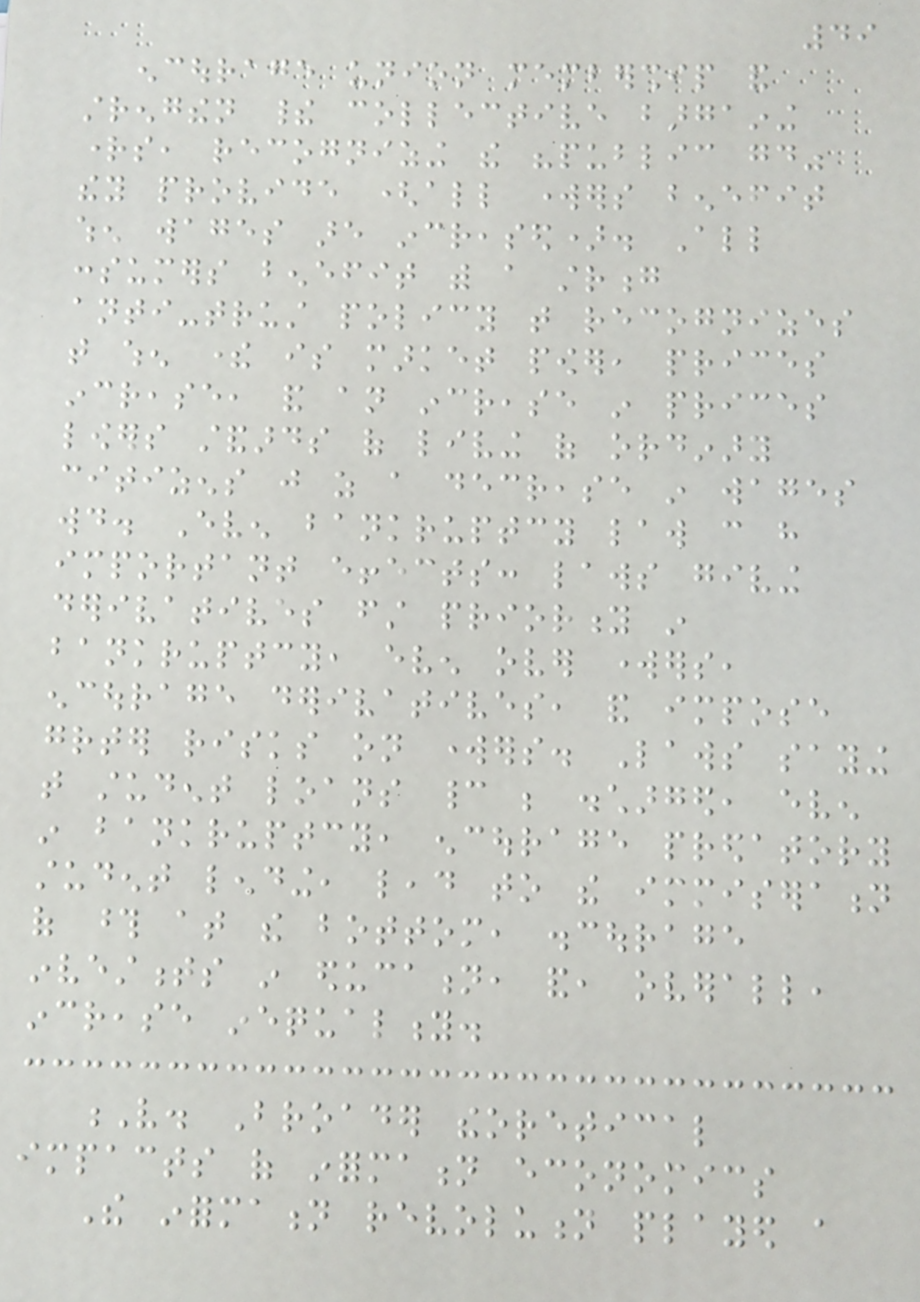49
encourage union membership and
strengthen their collective bargaining
rights, recognizing the "public good"
they provide (all workers benefit
when wages are increased). All
consumers benefit with a strong
anti-trust policy that recognizes
that when there is market power, prices
increase, and an increase in prices
lowers standards of living of ordinary
citizens just as a decrease in wages
would. Even bankruptcy law can have
important effects: laws giving
derivatives first priority in
bankruptcy, even over workers,
encourage derivatives, and impose
greater risks on workers. Laws saying
that student loans cannot be discharged, even
in bankruptcy, encourage predatory
student lending, lead to the immiseration
of those at the bottom, discourage
investments in education, and, overall,
increase inequality.
V. Broader theoretical
impacts of information economics
The information revolution played a
